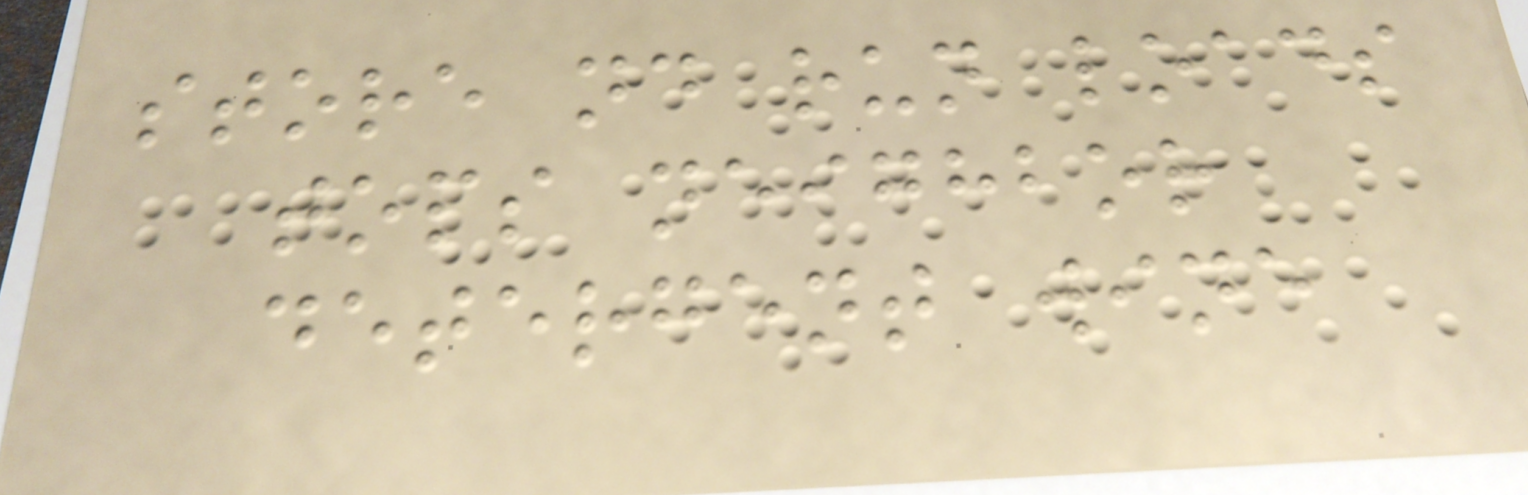store nd run loads
tops neighbor
detergent wine
